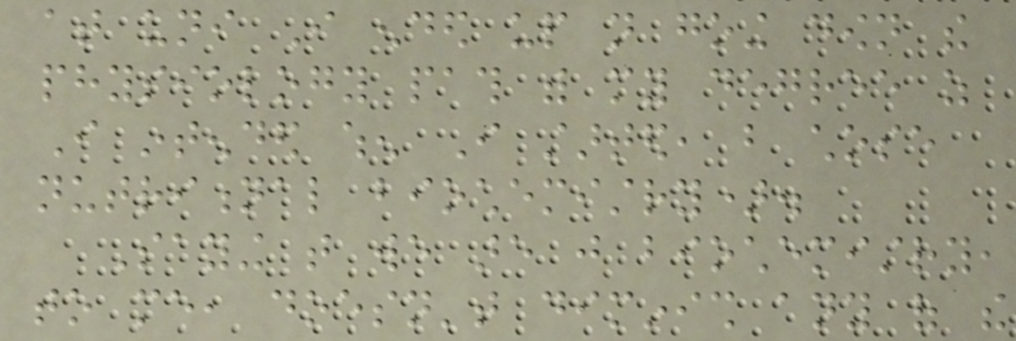at uni I ended up not going down the
physiology path with my degree as
I intended when I started, but chose
nutritional biochemistry).
Saying that we are just biochemistry,
to me, doesn't diminish any of the
